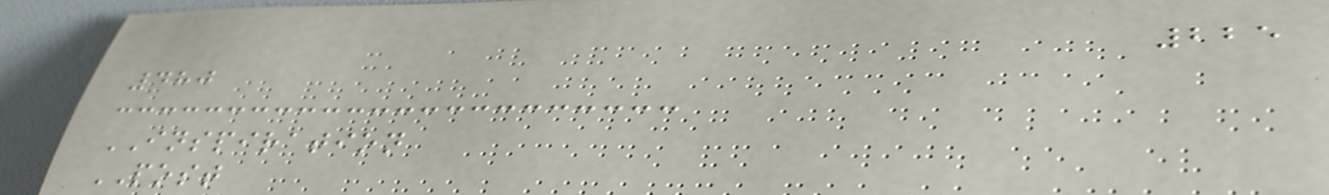225
480
INSPIRATION
POST
